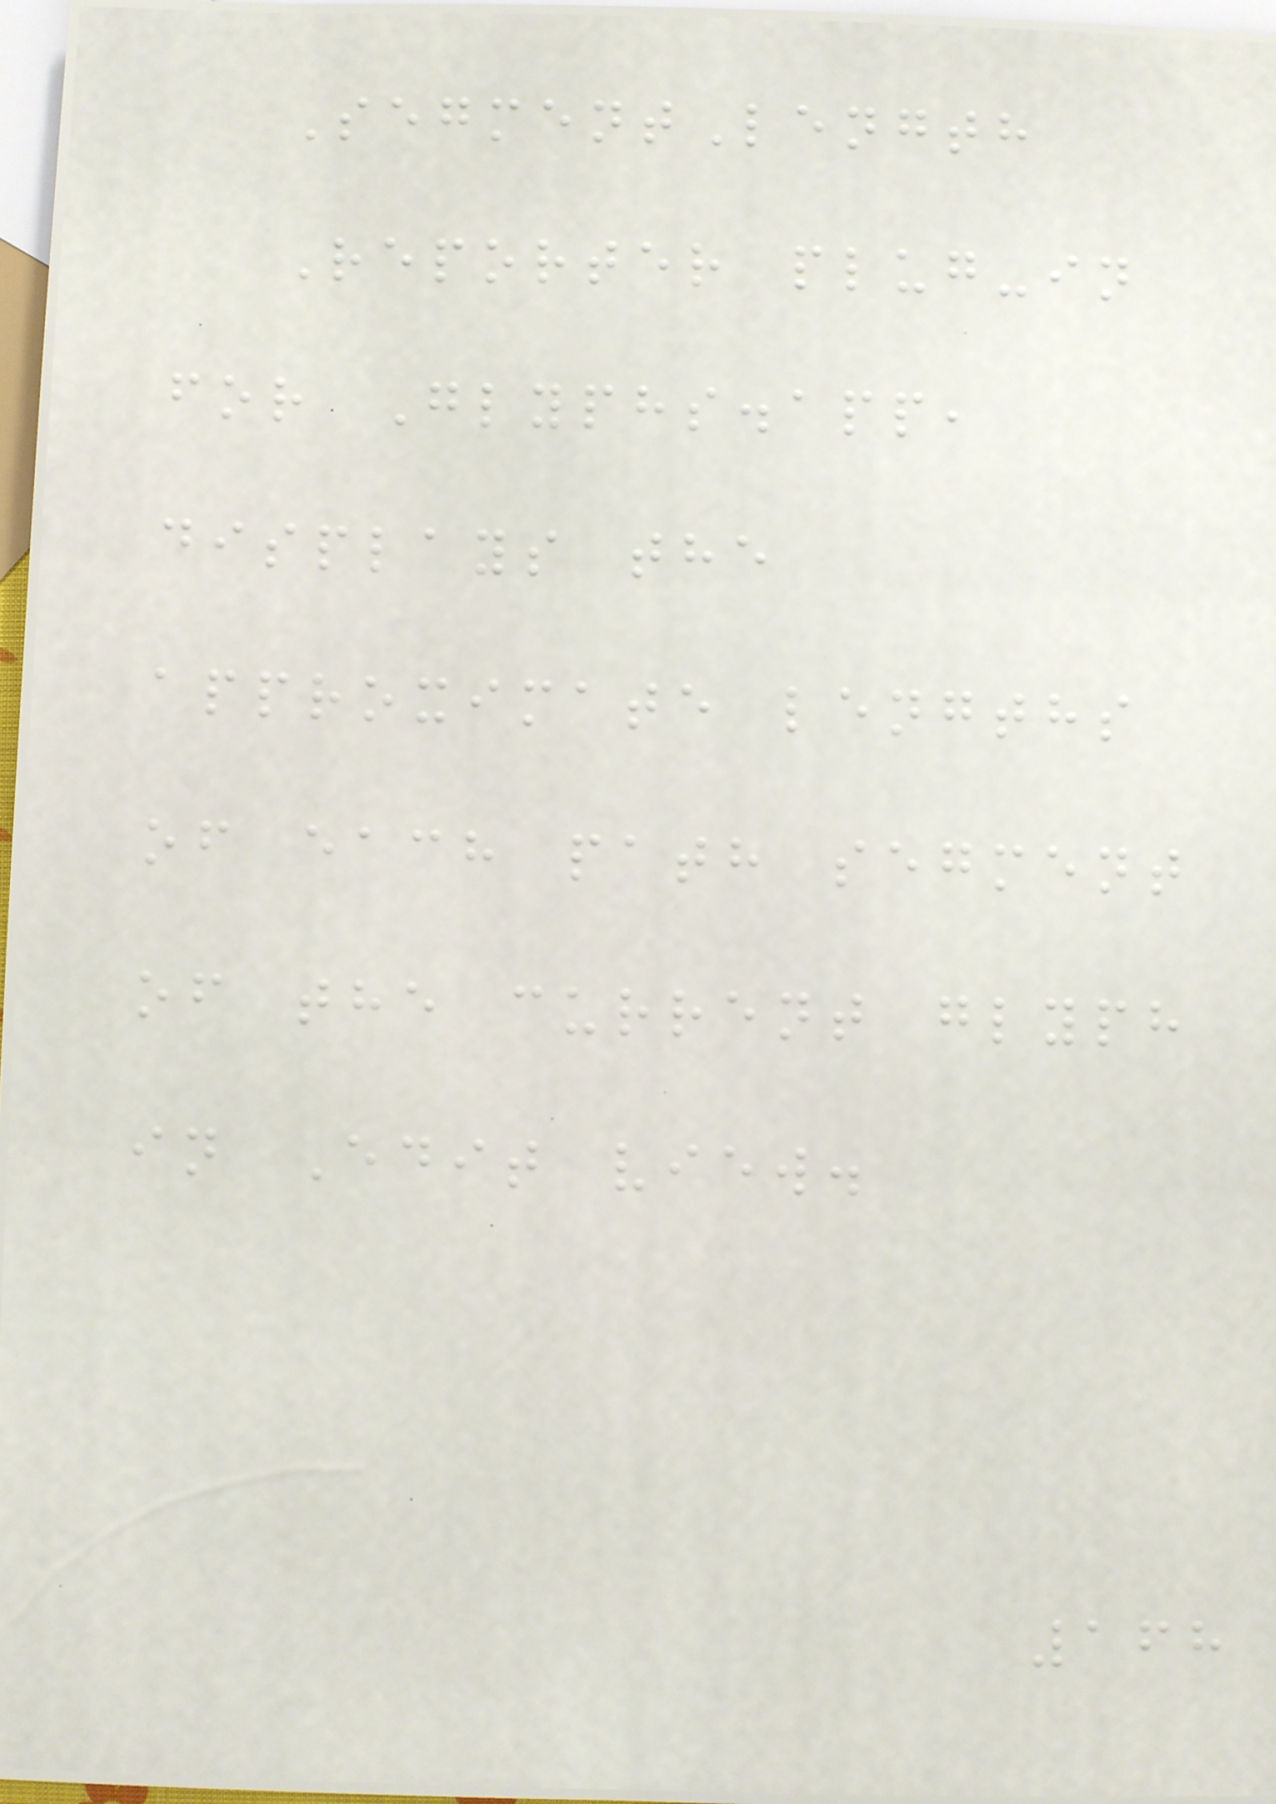SegmentLength
Reporter plug-in
for Glyphs.app,
displays the
approximate lengths
of each path segment
of the current glyph
in Edit view.
168
